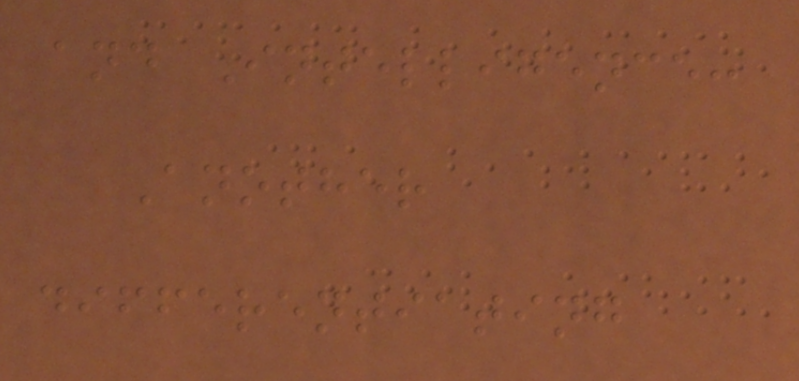and Intelligence:
Another
differentiating
